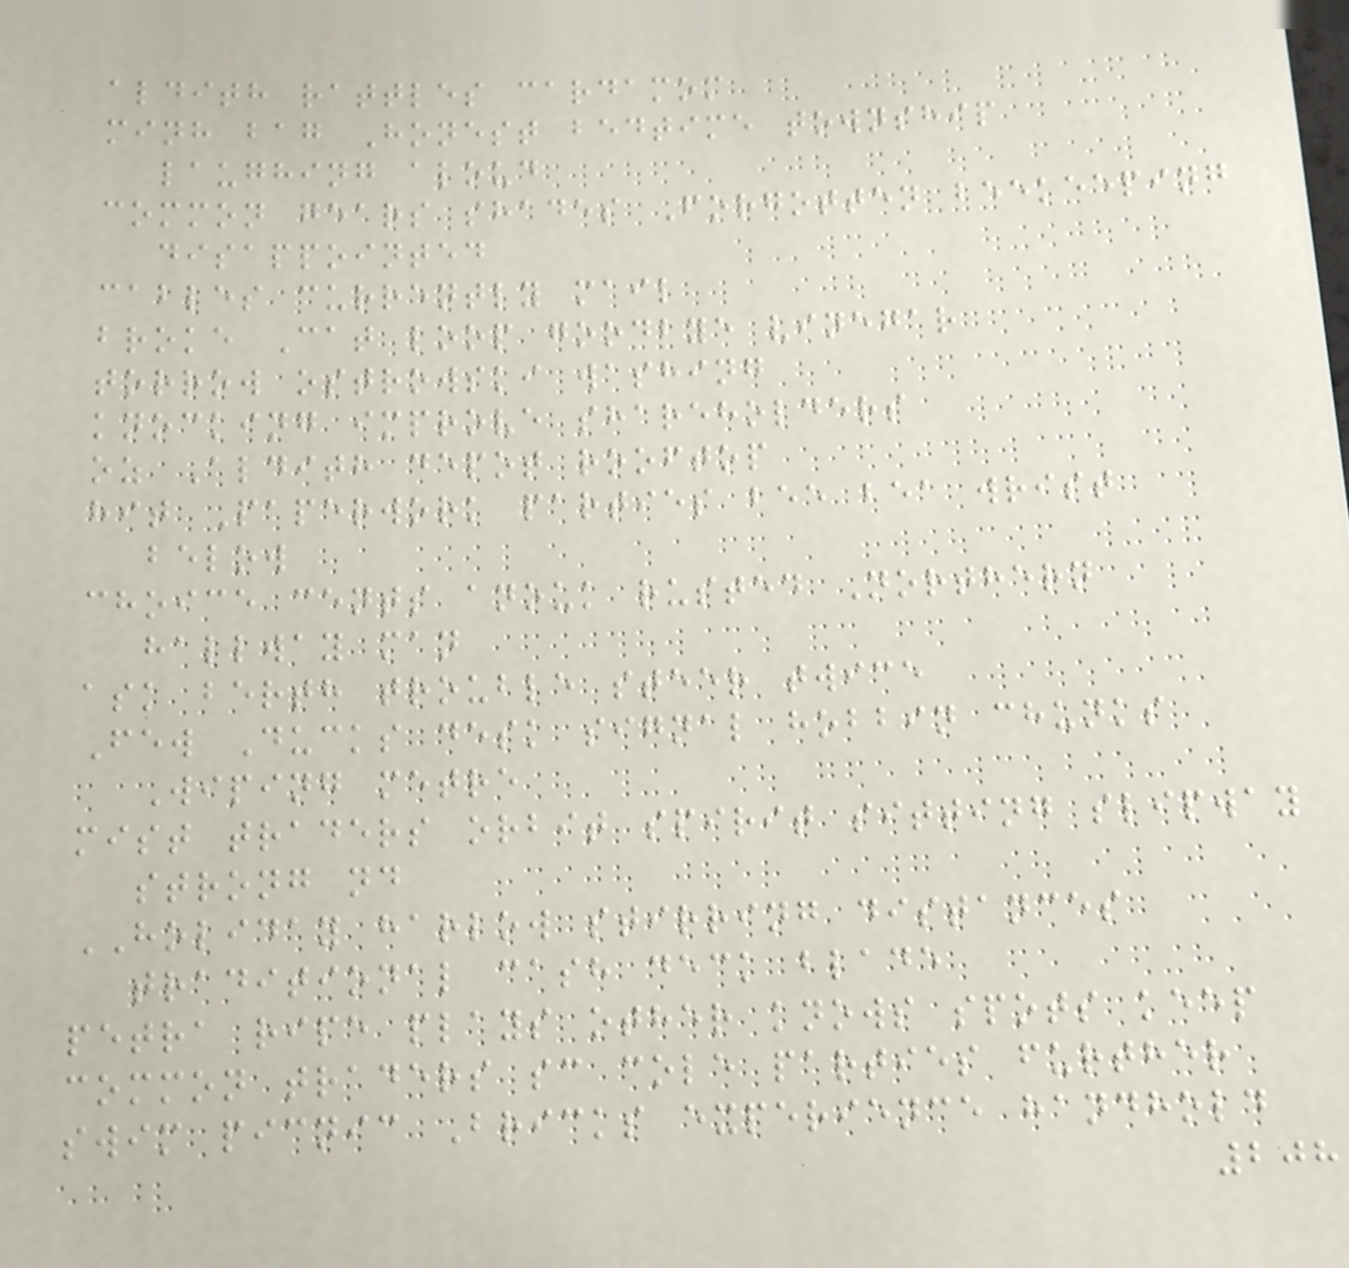aldith rattles cardamom
minh bag Honest bedtime township
laughing aloud
common gears shades Forgotten beekeeping
disappointed
cables currently mail
broke Cat loop goodbye vinegar
torrow ostrowski washing
knocking improve shareholders
oz Aldith depot rooftop
hit Paperwork parties bee bea wrist
below
choice cents anouk rusted Northern
hallway man
ask berth trouble steer twice
Few Ducks desk signal hobbin chunks
Wiping metre
mist traders orbit spirit sitting slipway
strong nd
HOLIDAY harlow stirring distances
traditional cash deck blade
petra ripe plays other knows spots keep
common traders sc cole parties further
swim picnic Bricks experience handhold
208
